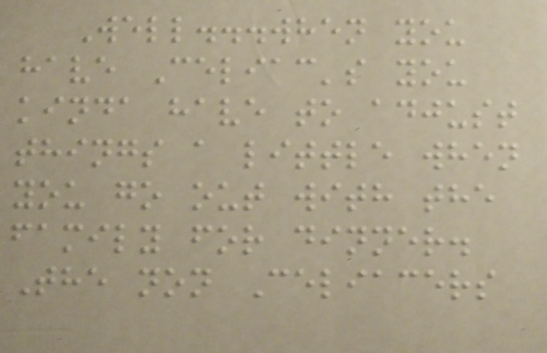Well...when you
have Celiac's you
kinda have to adjust
things a little when
you go out with the
family for dinner.
The non Celiacers
